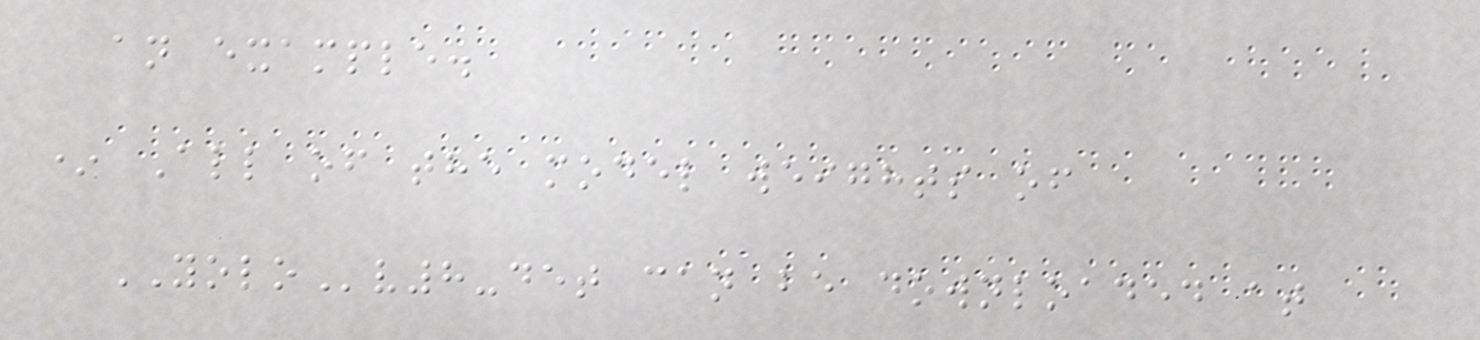an example.
* All of the model weights of
YOLOv8-det can be downloaded at
